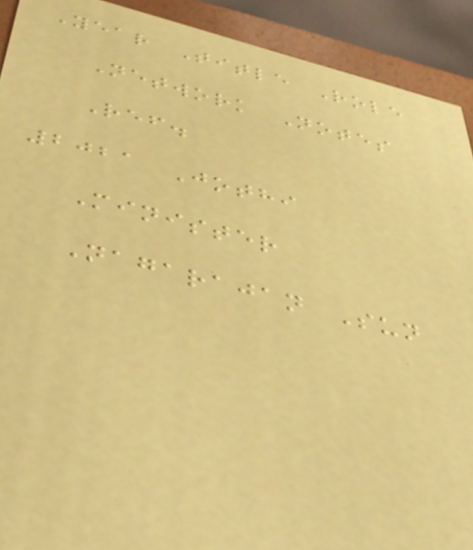Year Title Role
Network Notes
Ref.
2021 Jothi
Minister
Nagarajan Sun
